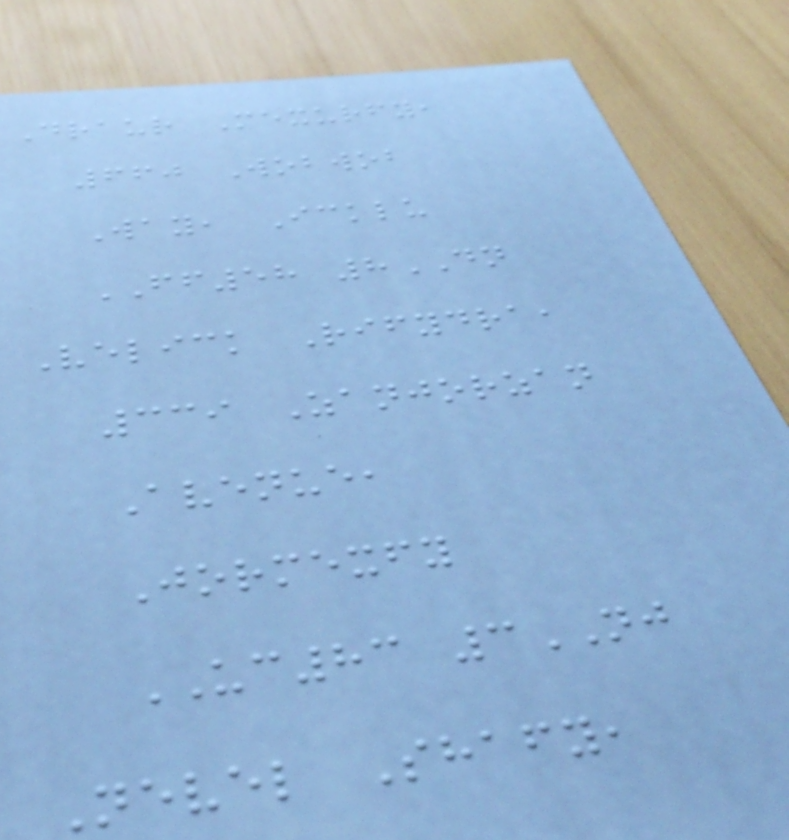Draur Mexurfy,
660 Wobwob
Way, Icklu
FF58 8DN
Velick Rifydra,
339 Zanjorzan
Avenue,
Jormexfy
UC83 3NJ
Nevel Shafy,
